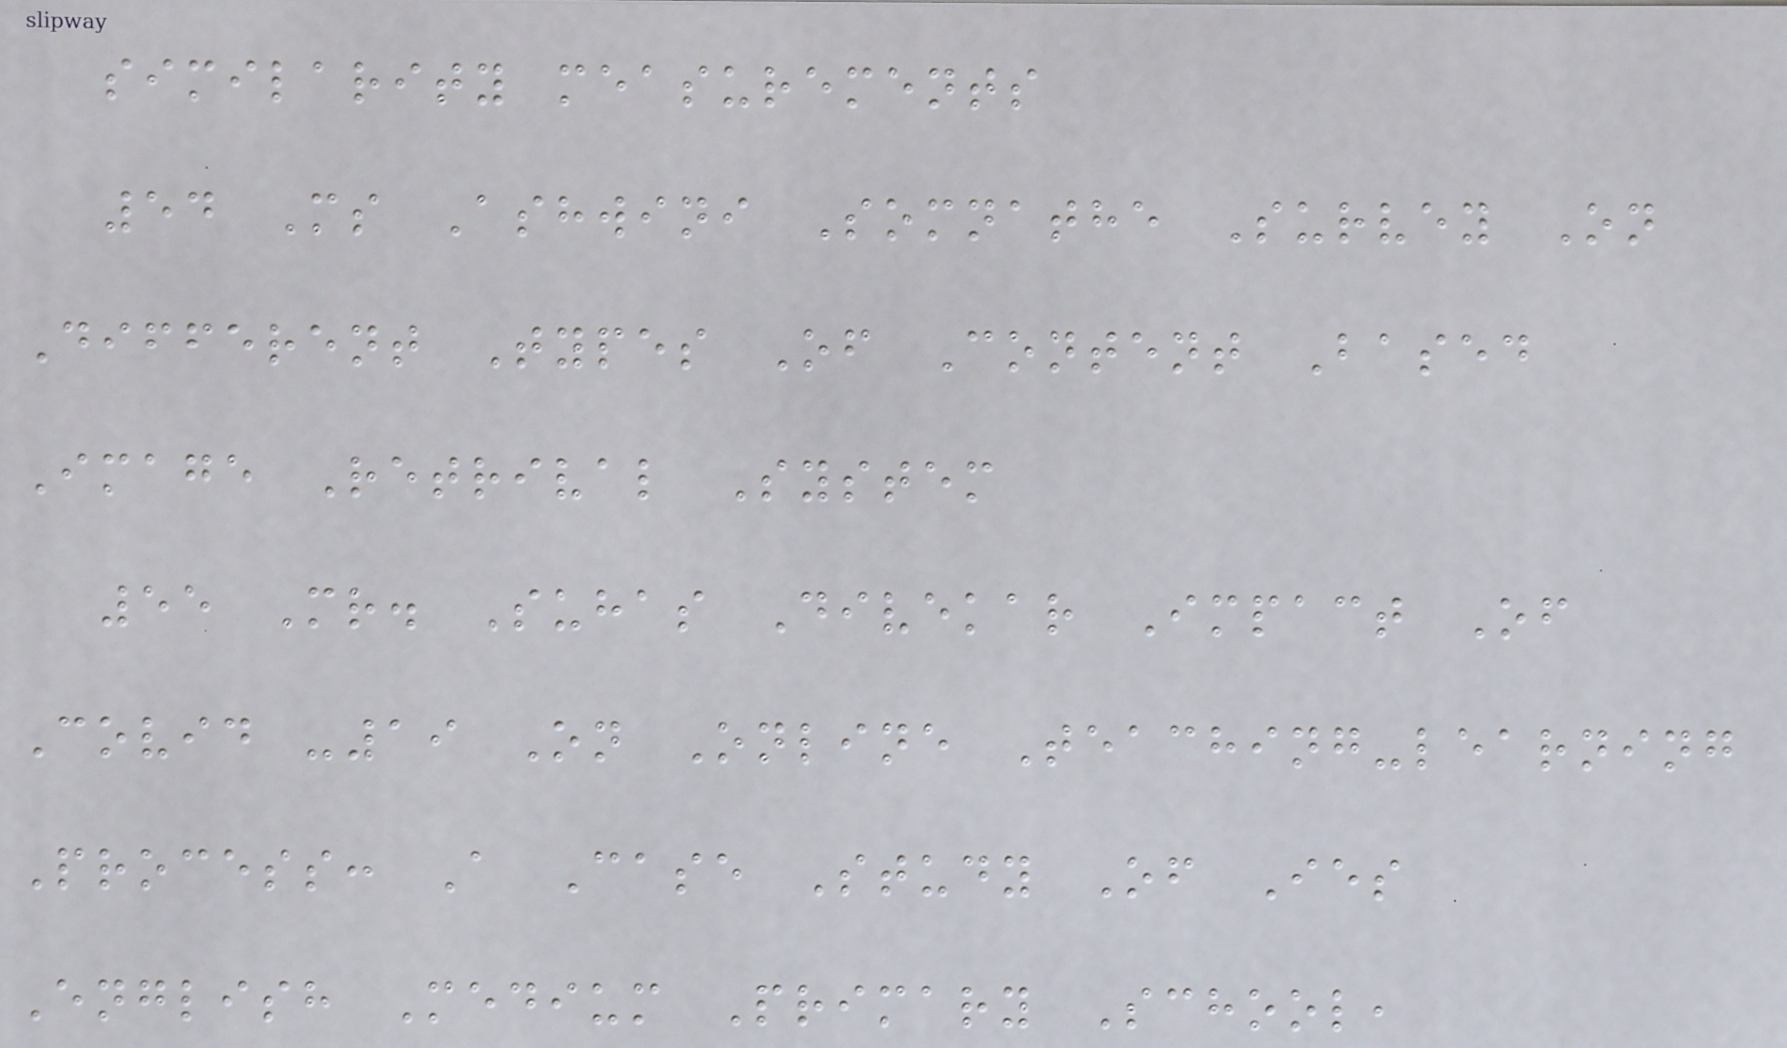similarity measurements
54 Ms Ashwini Somnathe Survey On
Different Types Of Content Based
Image Retrival System
55 Mr. Suhas Divekar Impact Of
Covid -19 On Online Teaching-learning
Process: A Case Study Of Ies
English Medium Primary School,
